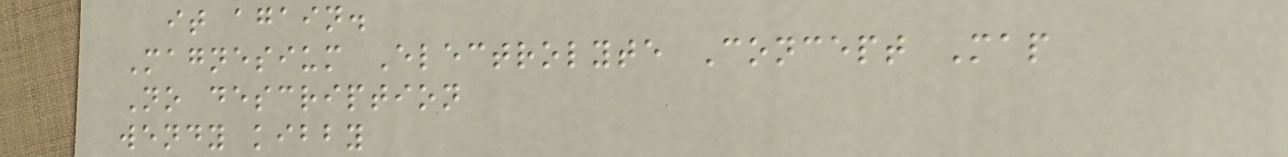it again.
Magnesium Electrolyte Concept Map
No description
wendy kibby
